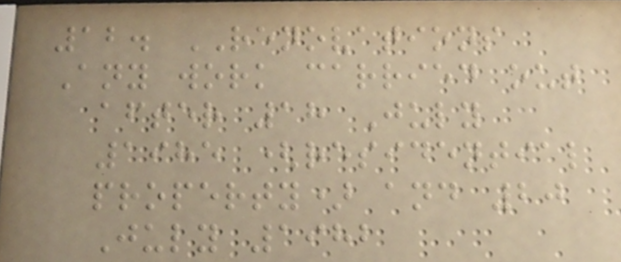12. RENOVATIONS
Any work carried out
after 18 July
1985 (residential
property) and 20
July 1982
